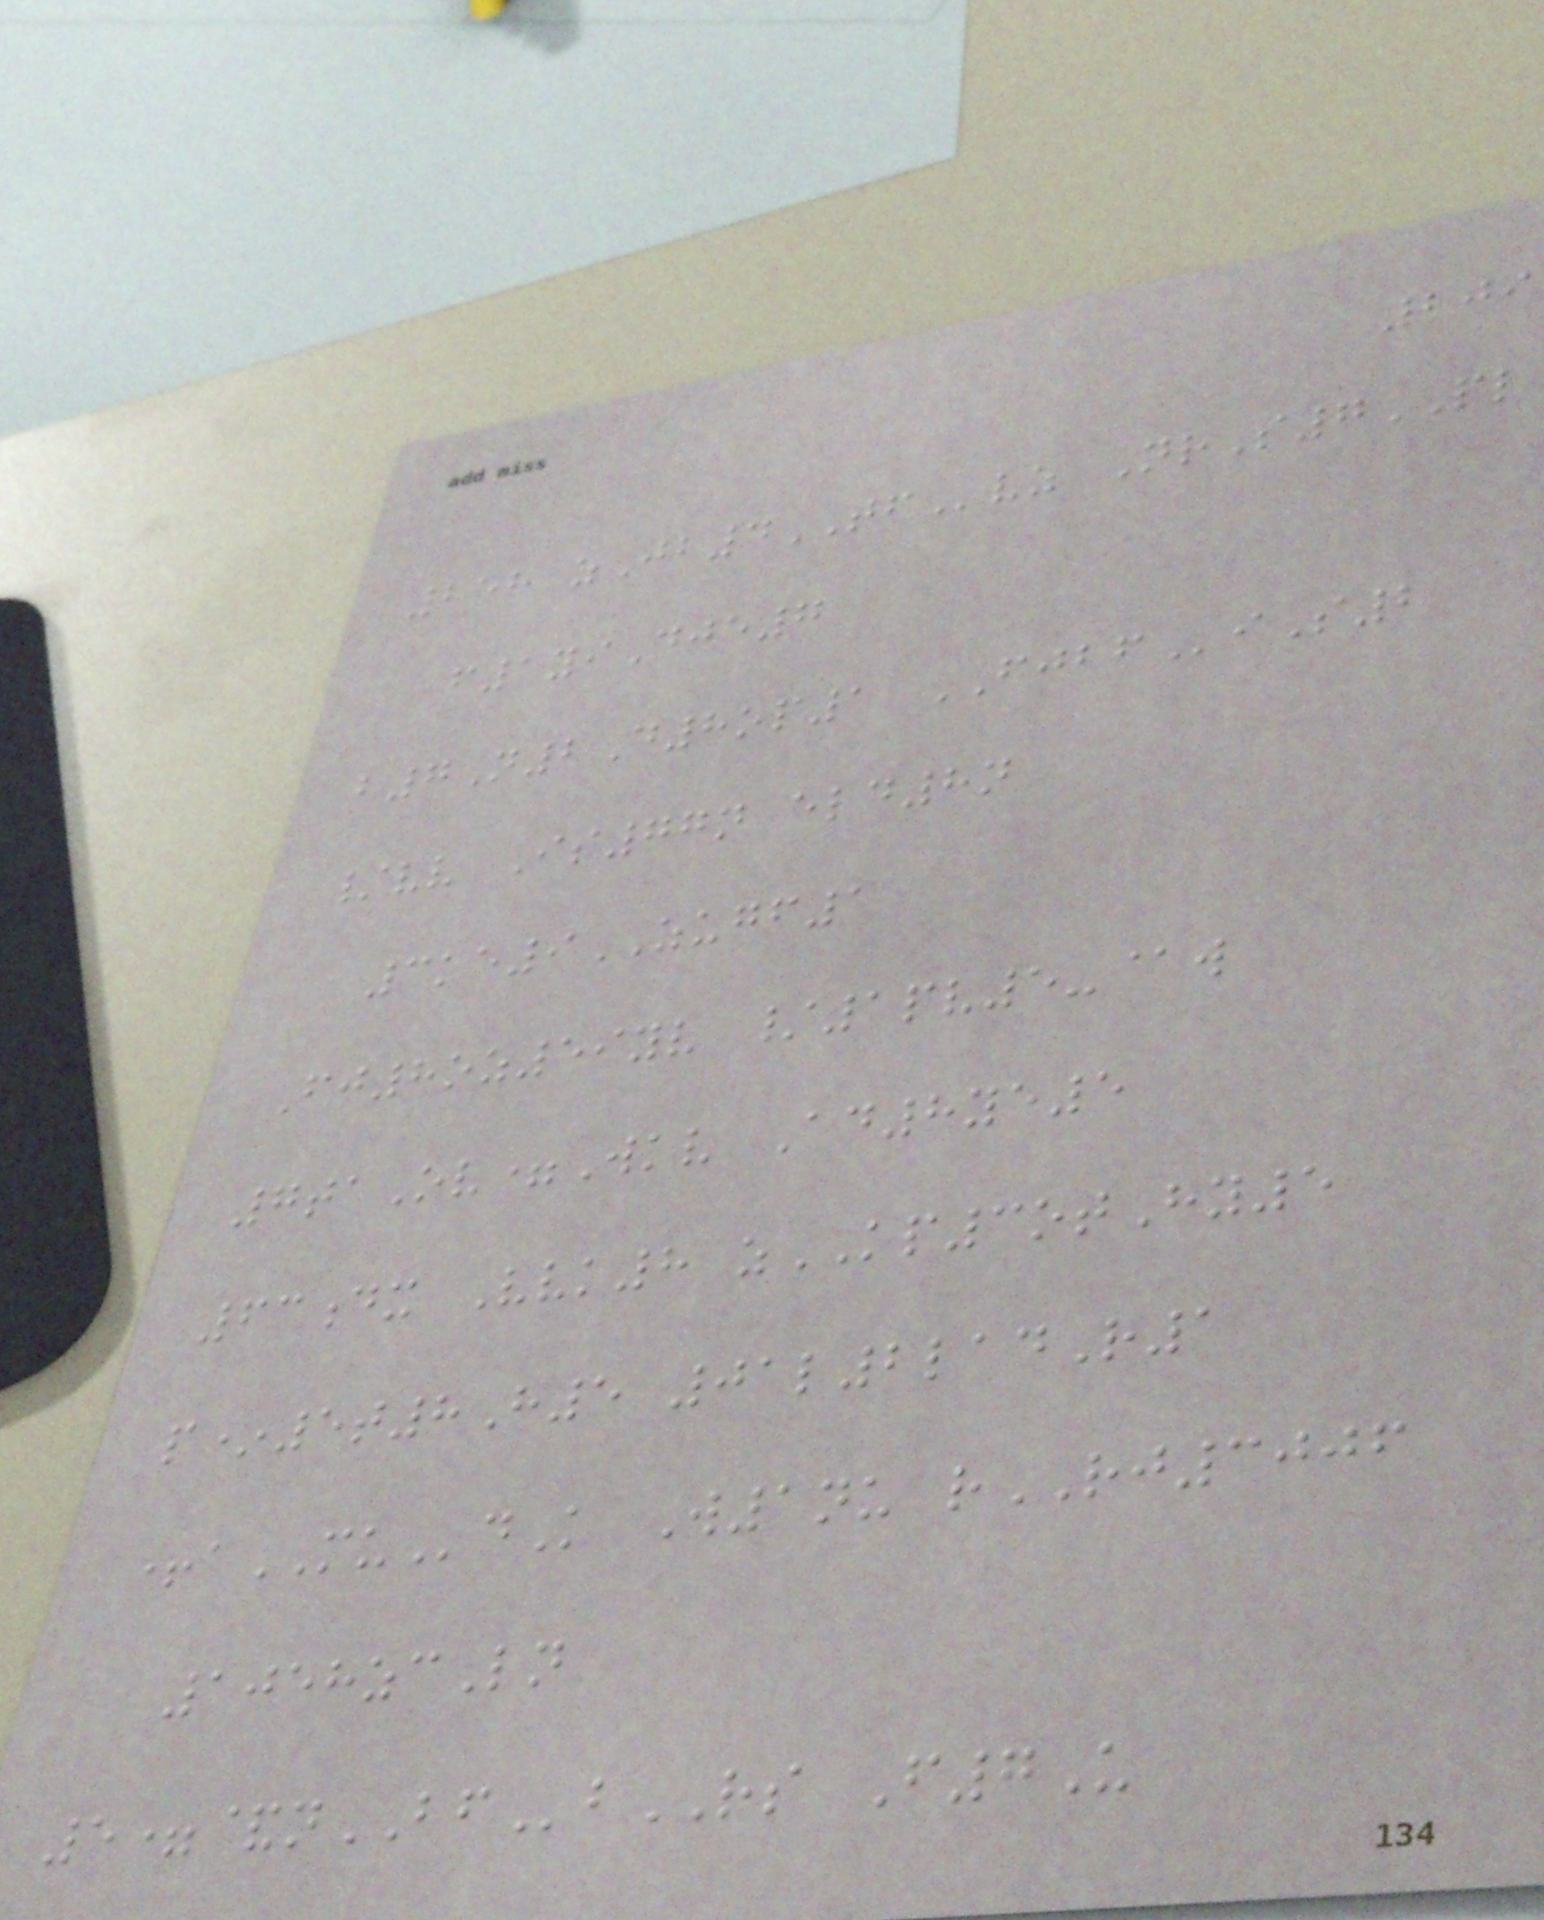209
258 zJb4TFvz NrS7PL
f1yiDje7
b7N2D8op1 FJBFiS2
/vv Is77n eld8n
3ke9ZUGF1
Fj8oz59yv /1pv5-@w
7taOv=Wkv Ad8ye5
63dx Vvk8 zKP3otHy5
p*5t8H5 01l2ladR1
+aMUdK W1nu rRJ3006
1058zcLn
5=&nBFbRS F7U
